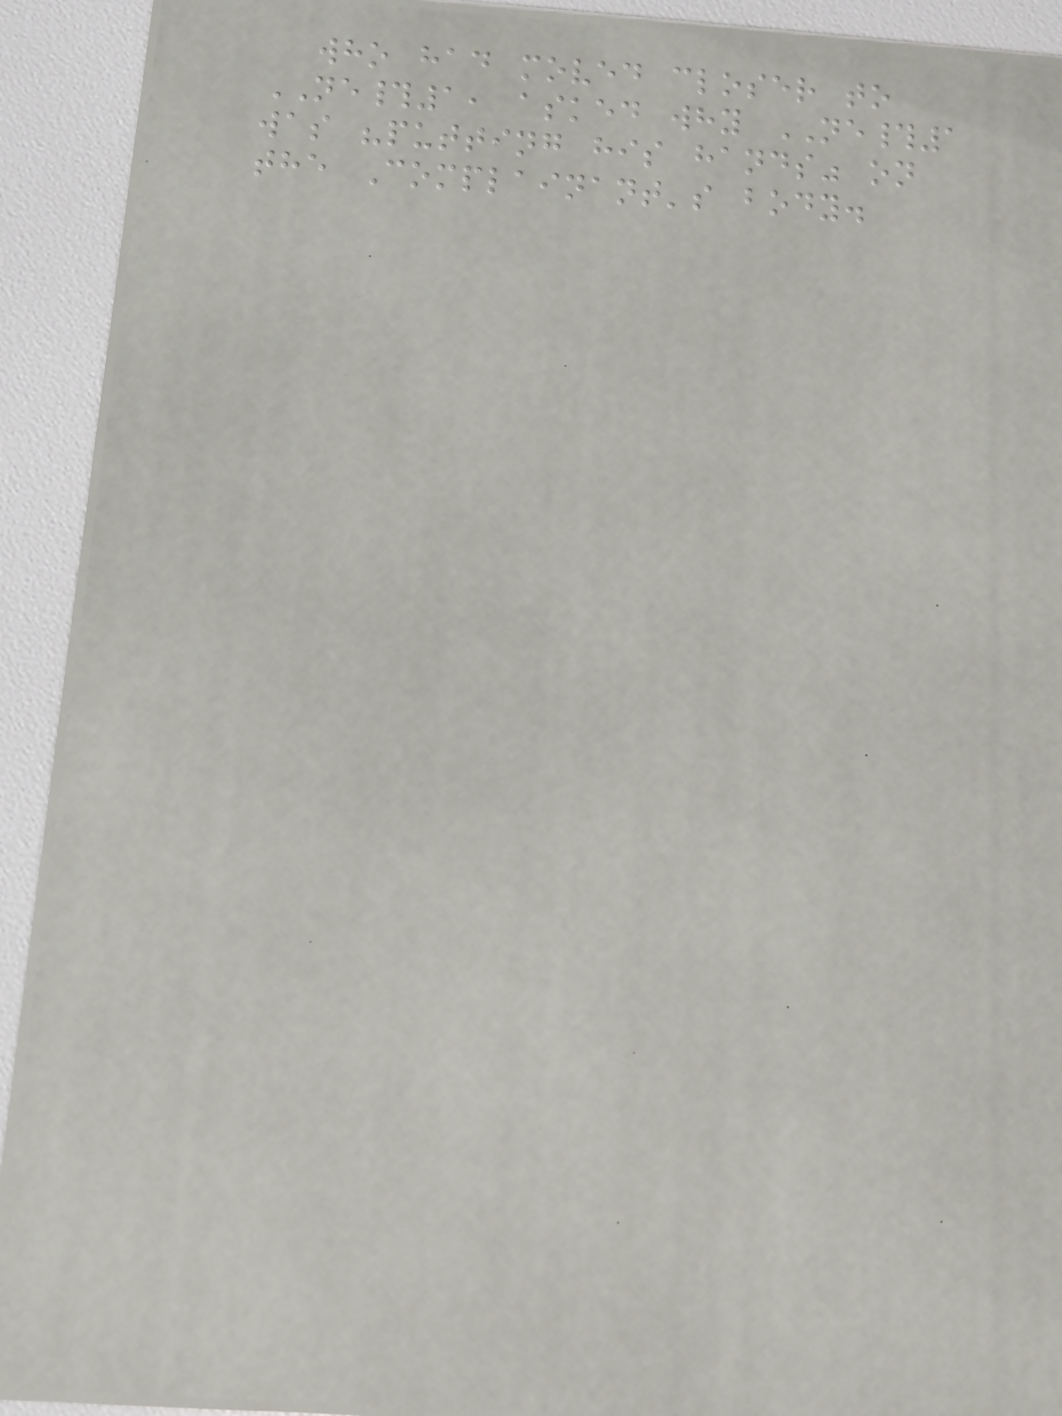who had moved closer to
NE#1, asked why NE#1
was "putting his hands" on
the Complainant's body.
